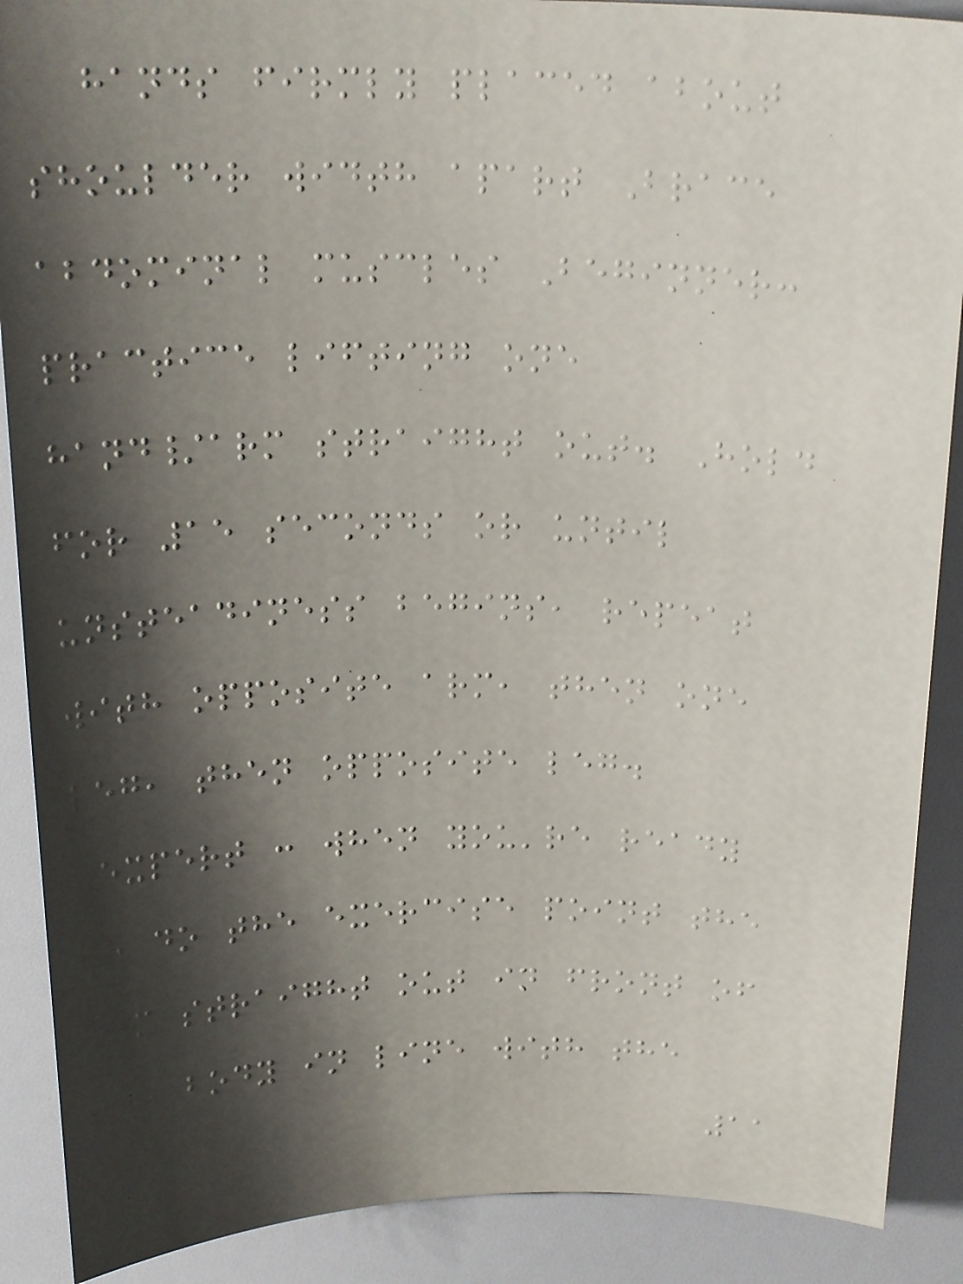hands firmly placed about
shoulder width apart Brace
abdominal muscles Beginner:
practice lifting one
hand/arm straight out. Hold
for 15 seconds or until
unsteadiness begins, repeat
with opposite arm, then one
leg, then opposite leg.
Expert : when you're ready
to do the exercise point the
arm straight out in front of
the body in line with the
11
